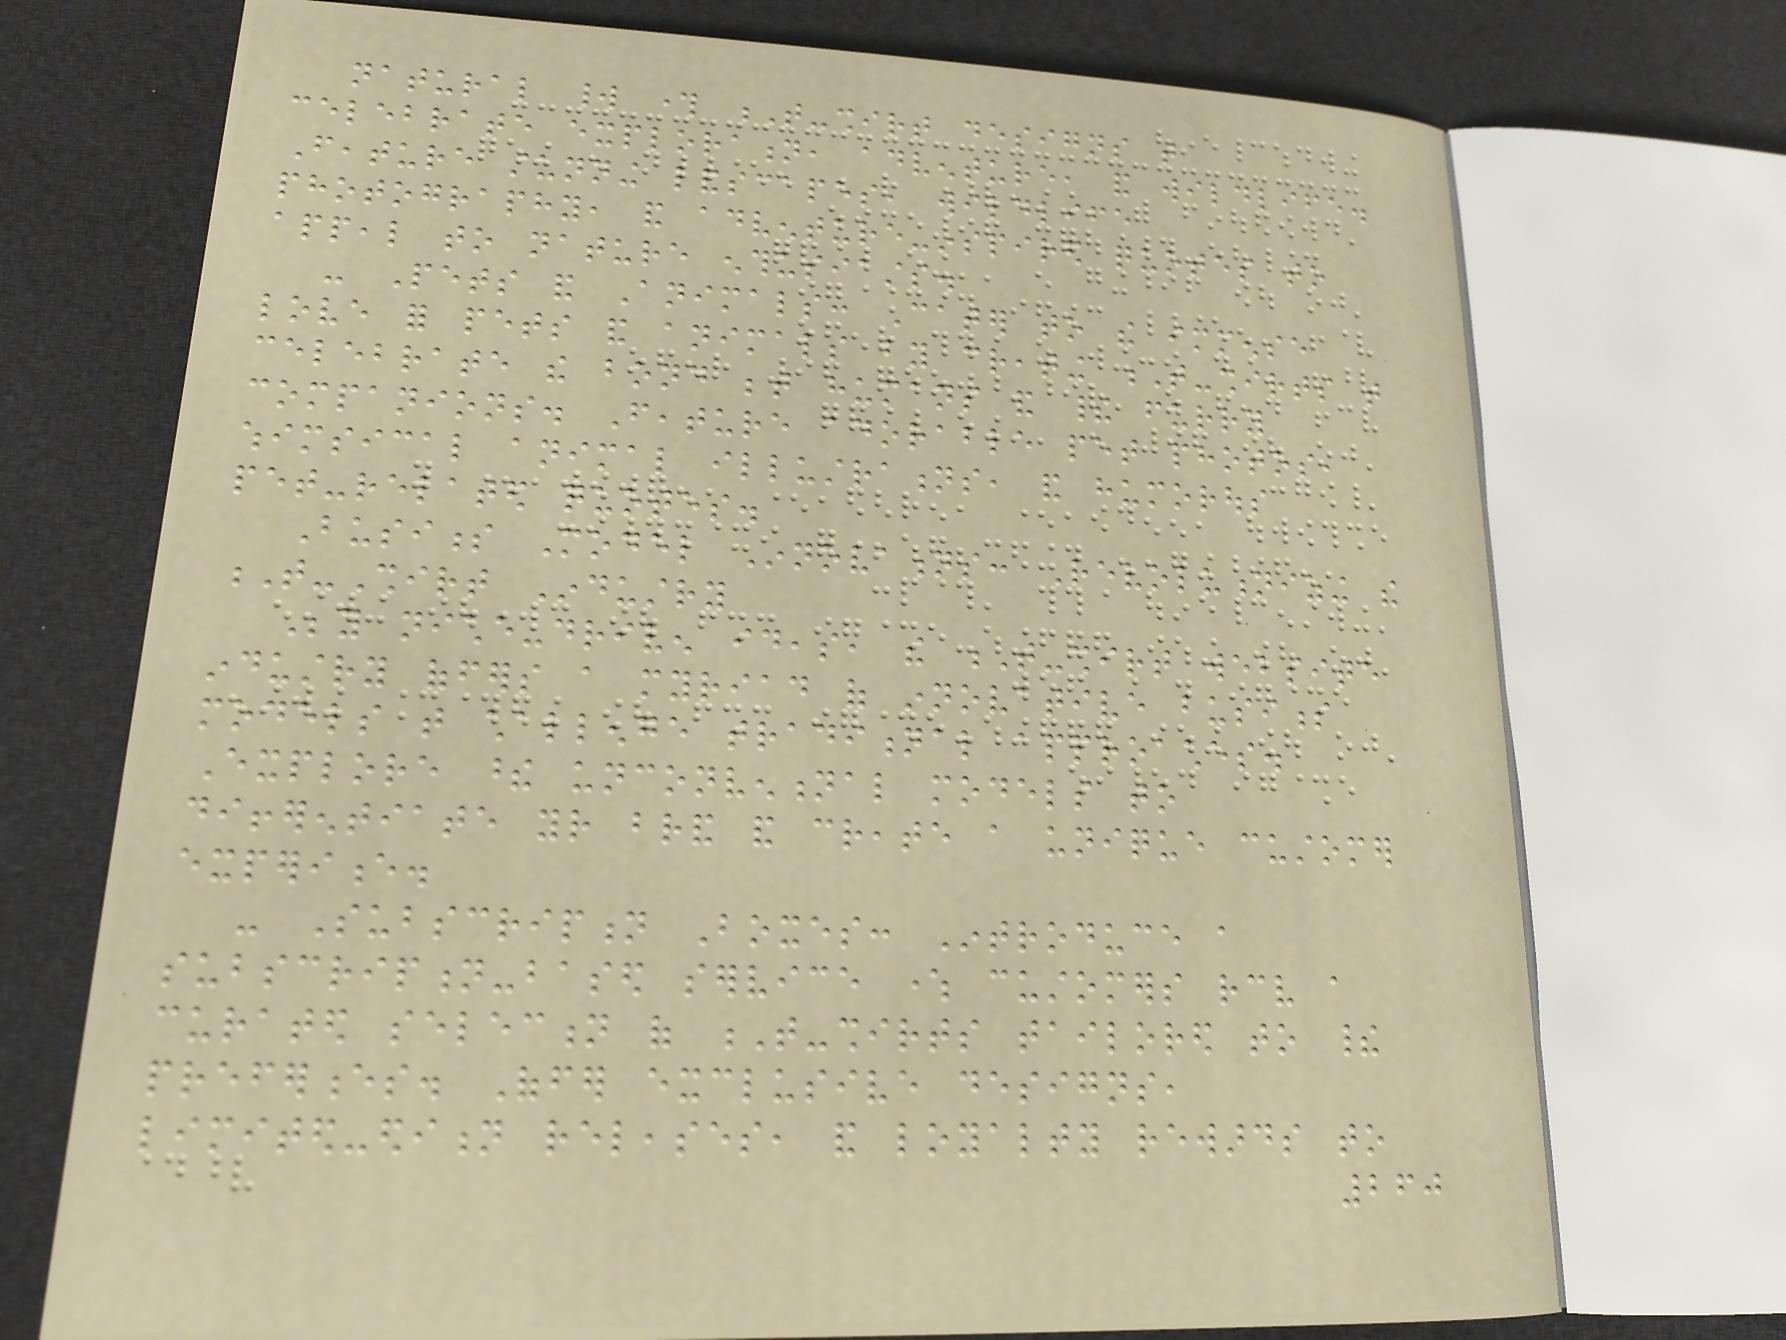natural world through T-shirt designs that
celebrate exploration, adventure, and wildlife.
Feature stunning landscapes, wildlife
photography, and adventure-inspired quotes to
appeal to nature enthusiasts.
- Pets and Animals: Cater to the immense
love for pets and animals by creating T-shirts that
celebrate the bond between humans and their furry
companions. Feature adorable pet photos,
whimsical animal illustrations, and humorous
pet-related quotes.
Business Model Innovations: Revolutionizing the
T-Shirt Industry
Beyond niche-driven ideas, the T-shirt website
industry offers a myriad of innovative business
models that challenge traditional approaches.
Explore these unconventional models to
differentiate your brand and create a unique customer
experience.
- Subscription Boxes: Introduce a
subscription-based service where customers receive a
curated selection of T-shirts tailored to their
preferences. Offer exclusive designs,
limited-edition releases, and loyalty rewards to
260
